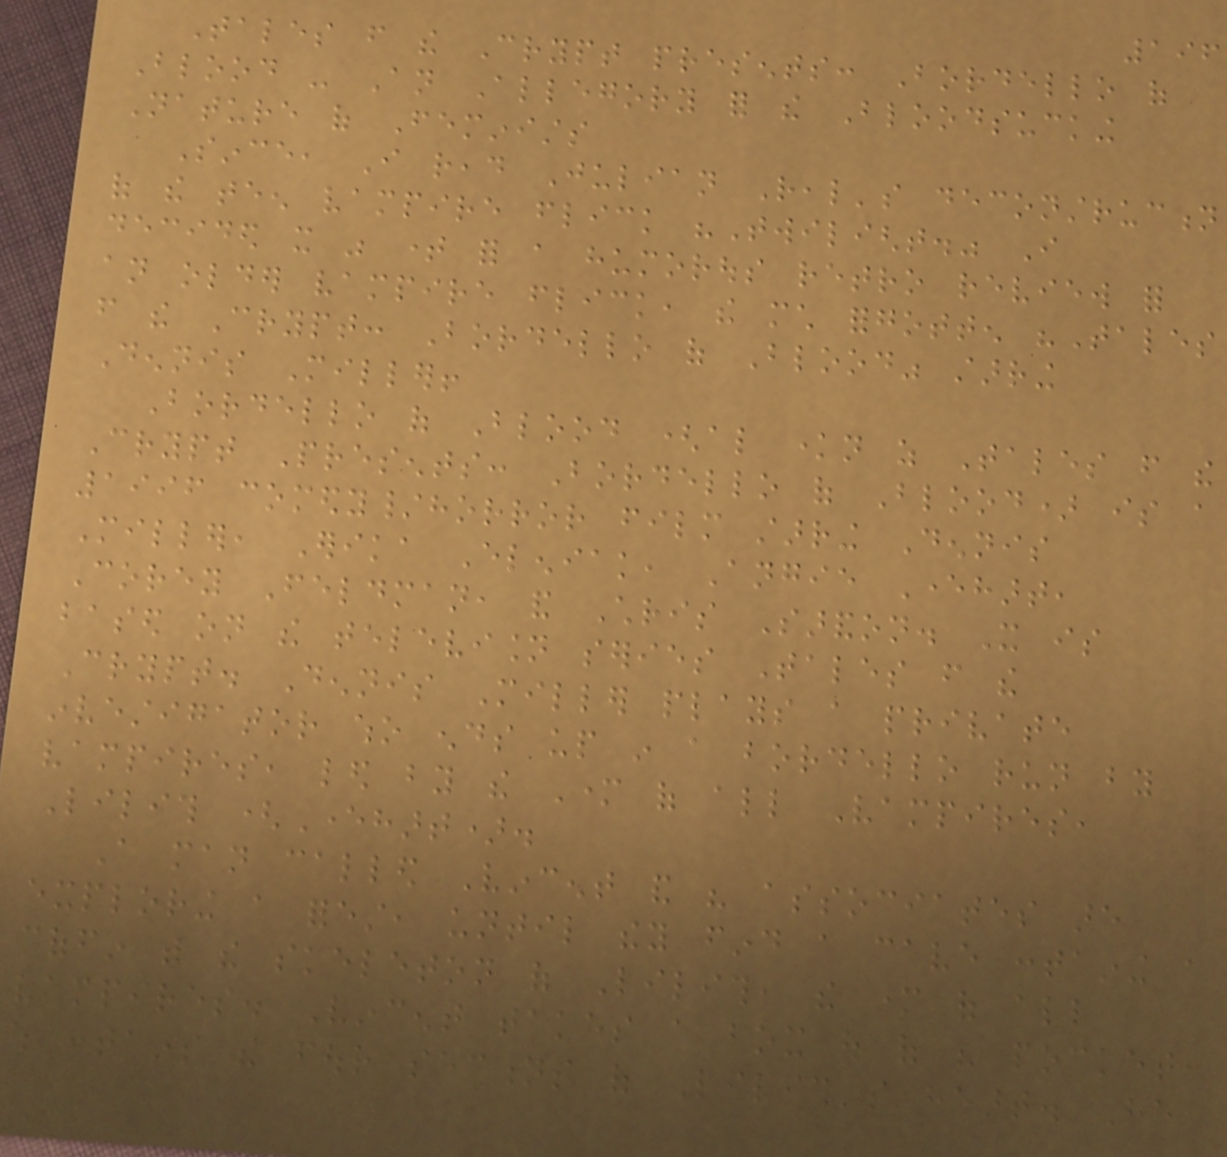196
Tales from the Crypt presents: Bordello of
Blood - An Allegory for the Bloodsucking
Nature of Feminists
Since, I read Julian Real's deconstruction
of the teen vampire flick "Twilight." I
decided it was time for a humorous retro review for
an older vampire flick, the much forgotten "Tales
from the Crypt: Bordello of Blood" starring
Dennis Miller!
Bordello of Blood (also known as Tales from the
Crypt Presents: Bordello of Blood) is a
1996 comedy/horror film starring Dennis
Miller, Erika Eleniak, Angie Everhart,
Corey Feldman, and Chris Sarandon. It is
based on the television series Tales from the
Crypt. Dennis Miller plays a private
investigator who ends up in a bordello run by
vampires, led by the Mother of all Vampires,
Lilith (Everhart).
A man called Vincent and his associates are
exploring a forest, until they find a cave containing a
coffin with the skeleton of Lilith, the mother of all
vampires. Vincent takes a box out of his pocket,
which contains the four sections of Lilith's heart. He
